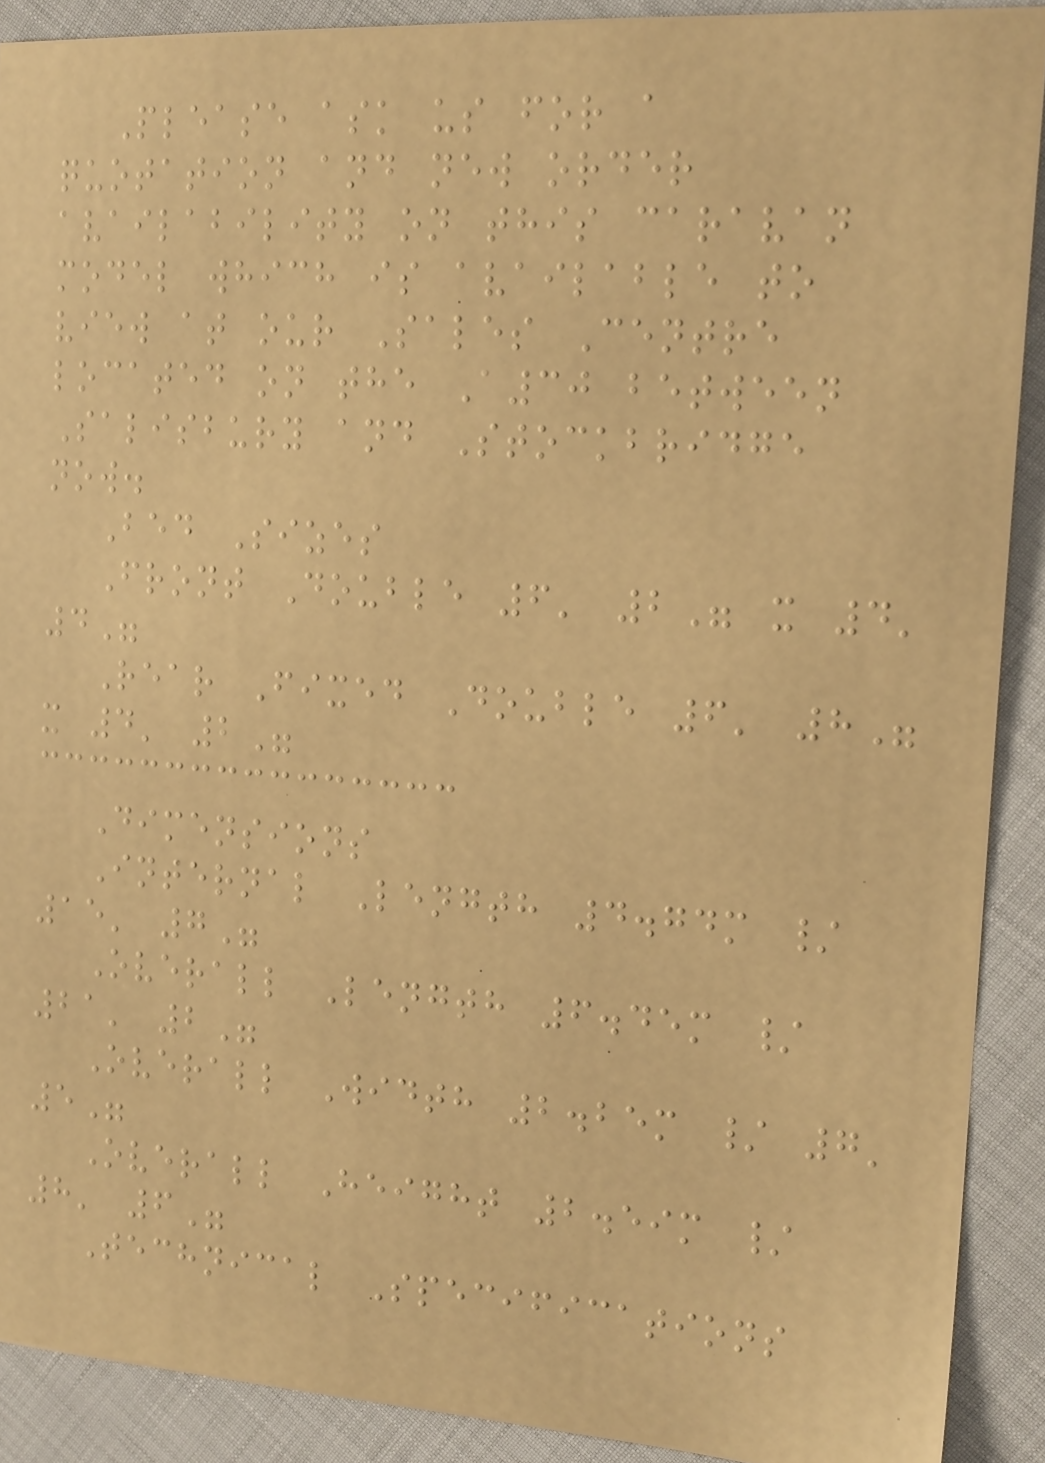Please ask us for a
quotation and new order
availability on this caravan
model which is available to
view at our Sales Centre
located on the A30 between
Salisbury and Stockbridge
now.
Bed Sizes
Front Double 6' 2" x 4'
4"
Rear Fixed Double 6' 8"
x 4' 2"
Dimensions
Internal Length 4.74m /
15' 7"
Overall Length 6.45m /
21' 2"
Overall Width 2.25m / 7'
5"
Overall Height 2.59m /
8' 6"
Technical Specifications
